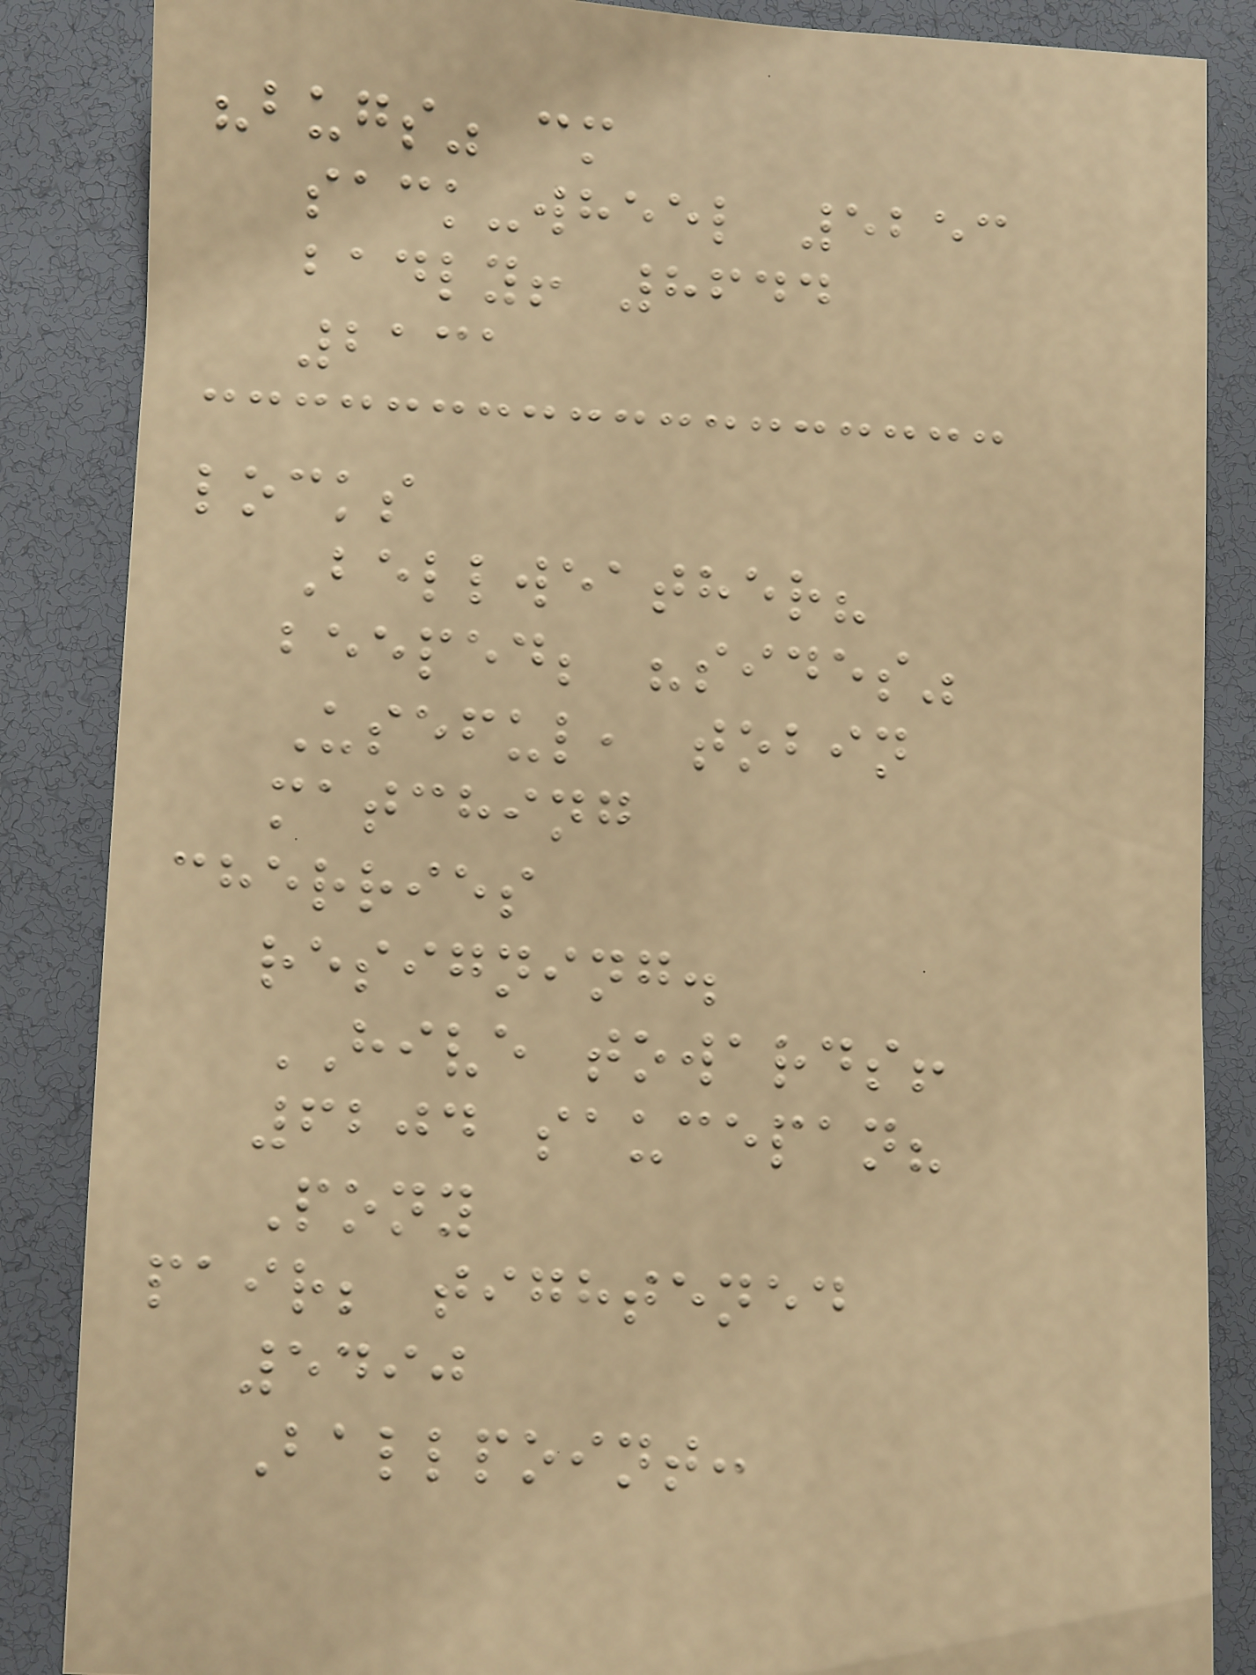"bugs" cm
sack-wheel 5253
badly! 8644
2131
locks
Bellweather?
beeped; "sides"
Useful, tobin
matching
cherries
resigning.
HIVE towards!
6204 saucepan?
Pony
pair; tightened
5490
Ballpoint:
